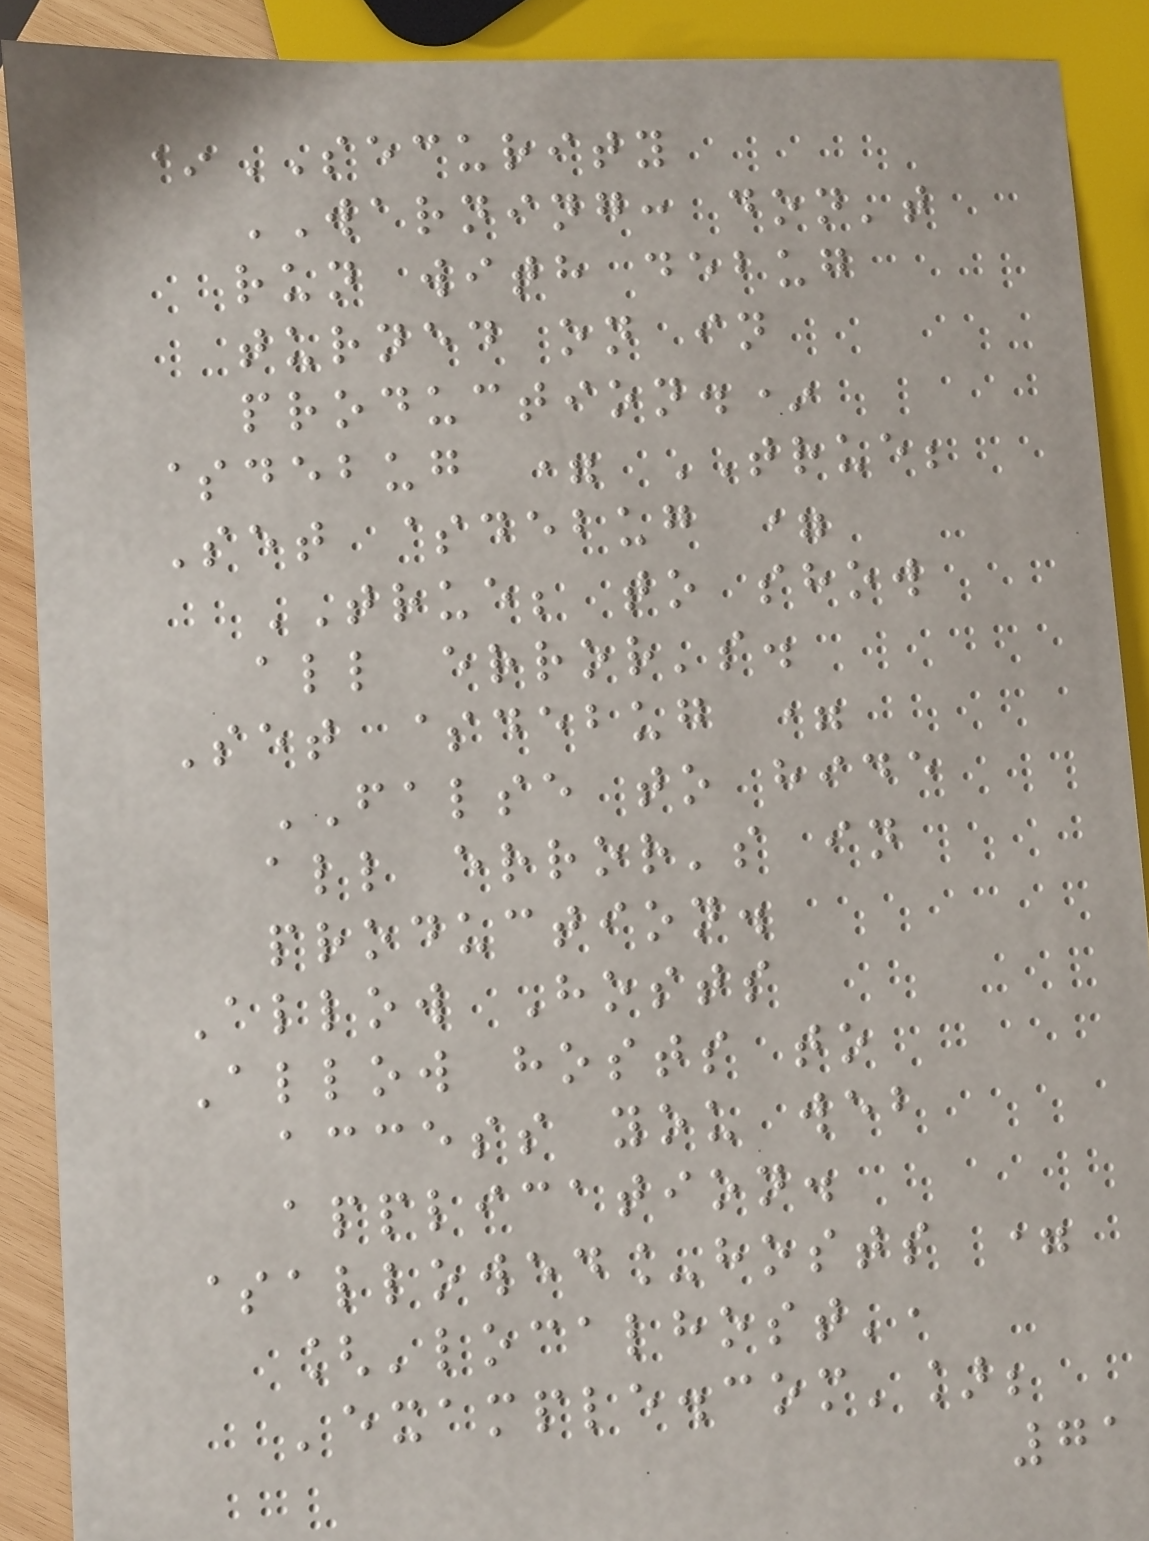*SECURITY
WARNING: don't
run with debug
turned on in
production.*
$debug = TRUE;
Set $debug =
TRUE; to show
all error's.
Set $debug =
FALSE to hide
all error's in
production.
Allow Hosts
Allow hosts to
access you web
application.
$allowed_hosts =
['localhost',
'example.com'];
71
